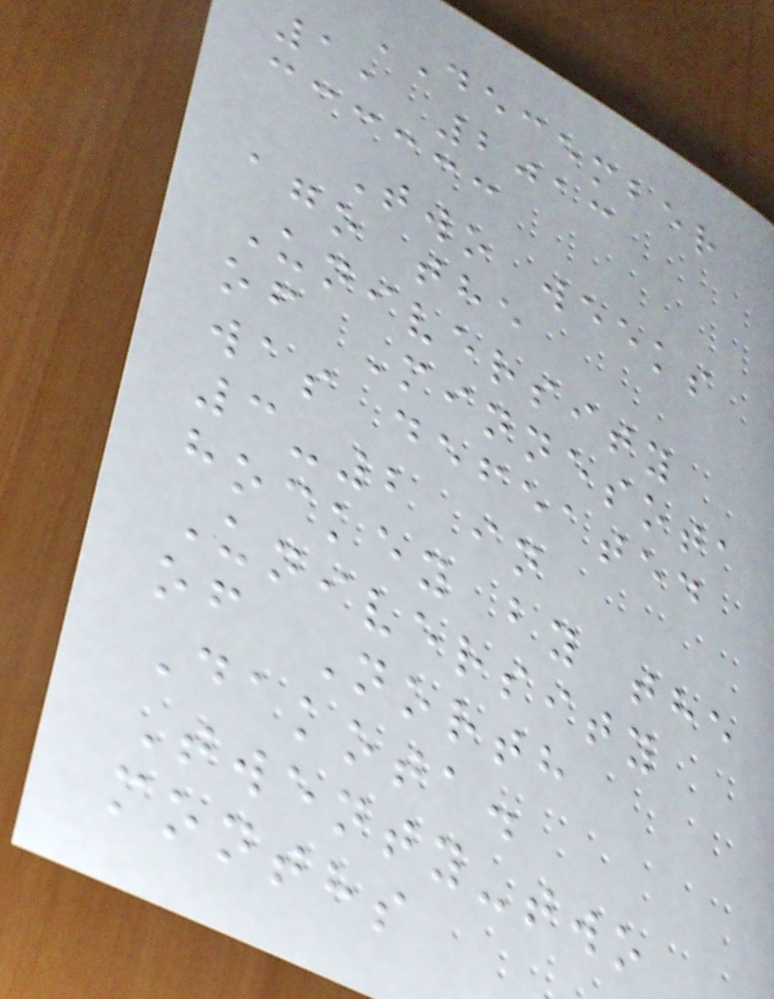DECEMBER
1, 2013
Two weeks
ago the
University
of Minnesota
was defeated
3-2 in
hockey by the
University
of North
Dakota.
Twenty-two
months
